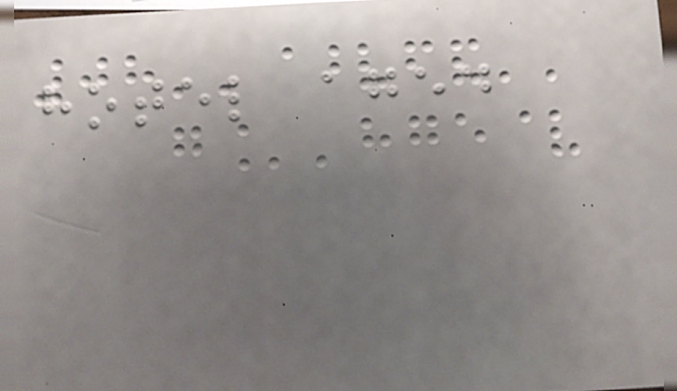hotel aged
